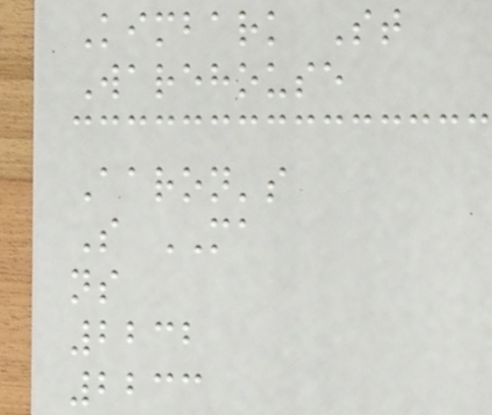Kimbark St
Warehouse
Aaron's
S MA
ns
2232
2233
